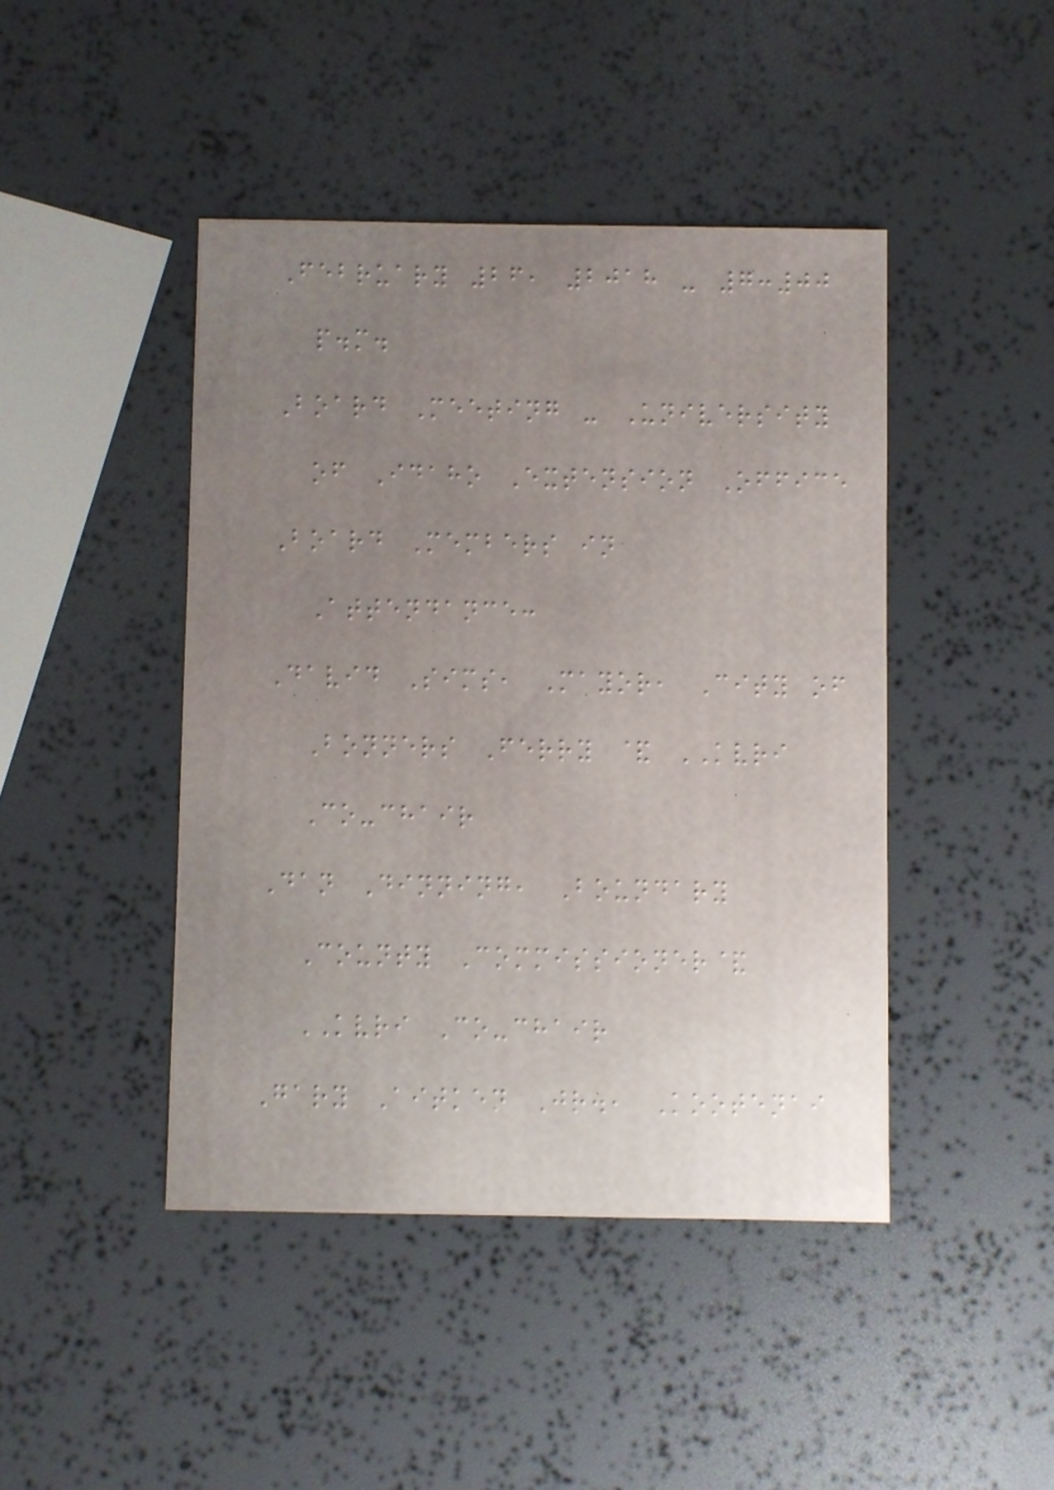February 26, 2018 - 7:00
p.m.
Board Meeting - University
of Idaho Extension Office
Board Members in
Attendance:
David Sims, Mayor, City of
Bonners Ferry & KVRI
Co-chair
Dan Dinning, Boundary
County Commissioner&
KVRI Co-chair
Gary Aitken Jr., Kootenai
